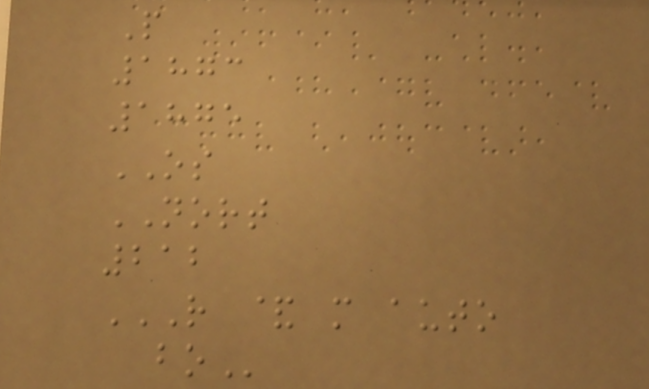P
1873
1875
OS
NORT
212
R & M AUTO
BO
